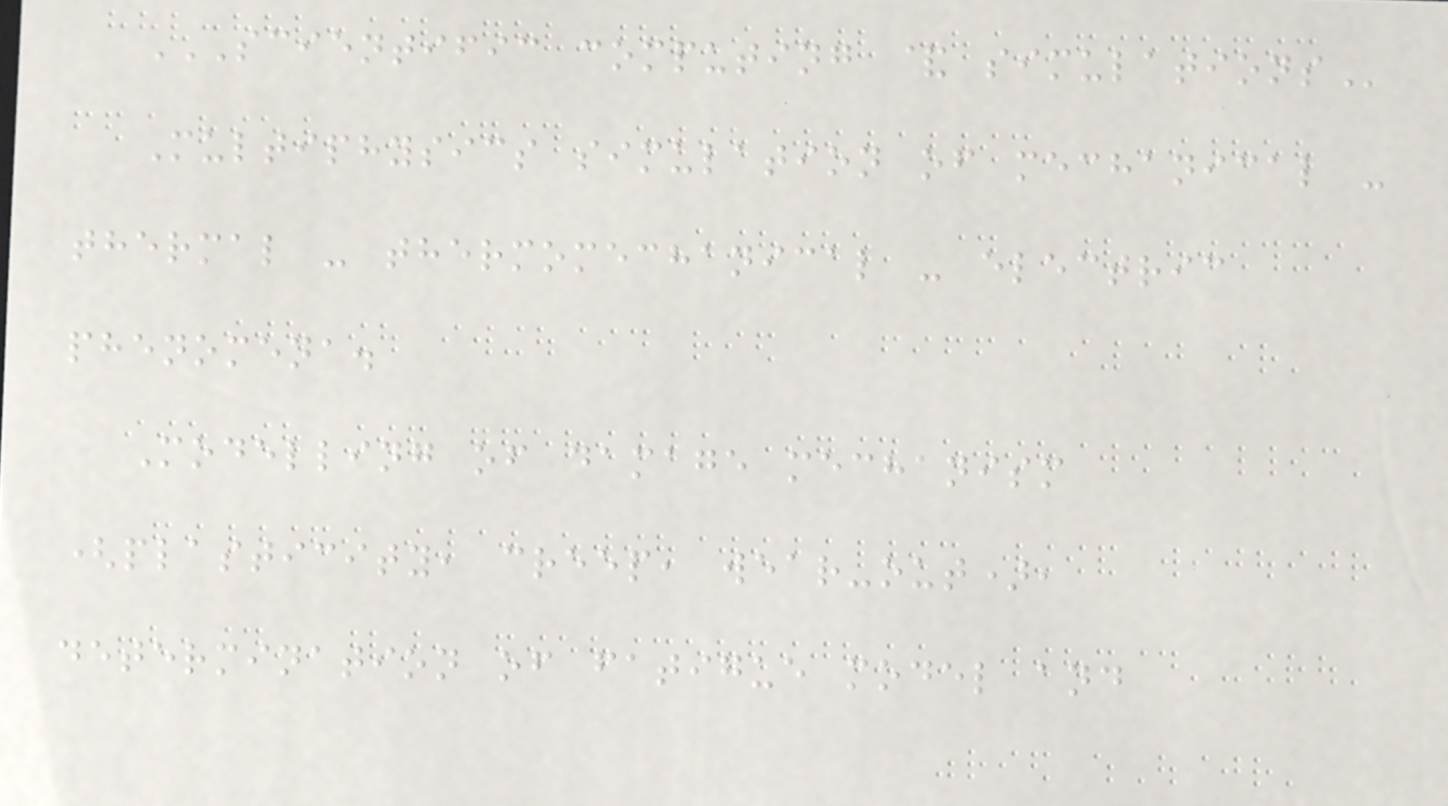SCIENTIFIC COMPUTING & SIMULATIONS
Multiphysics simulation of mechanical -
thermal - thermomechanical - electric
phenomena.
Modelling of damage mechanism
(plasticity, creep, wear-out),
determination of fatigue model and
